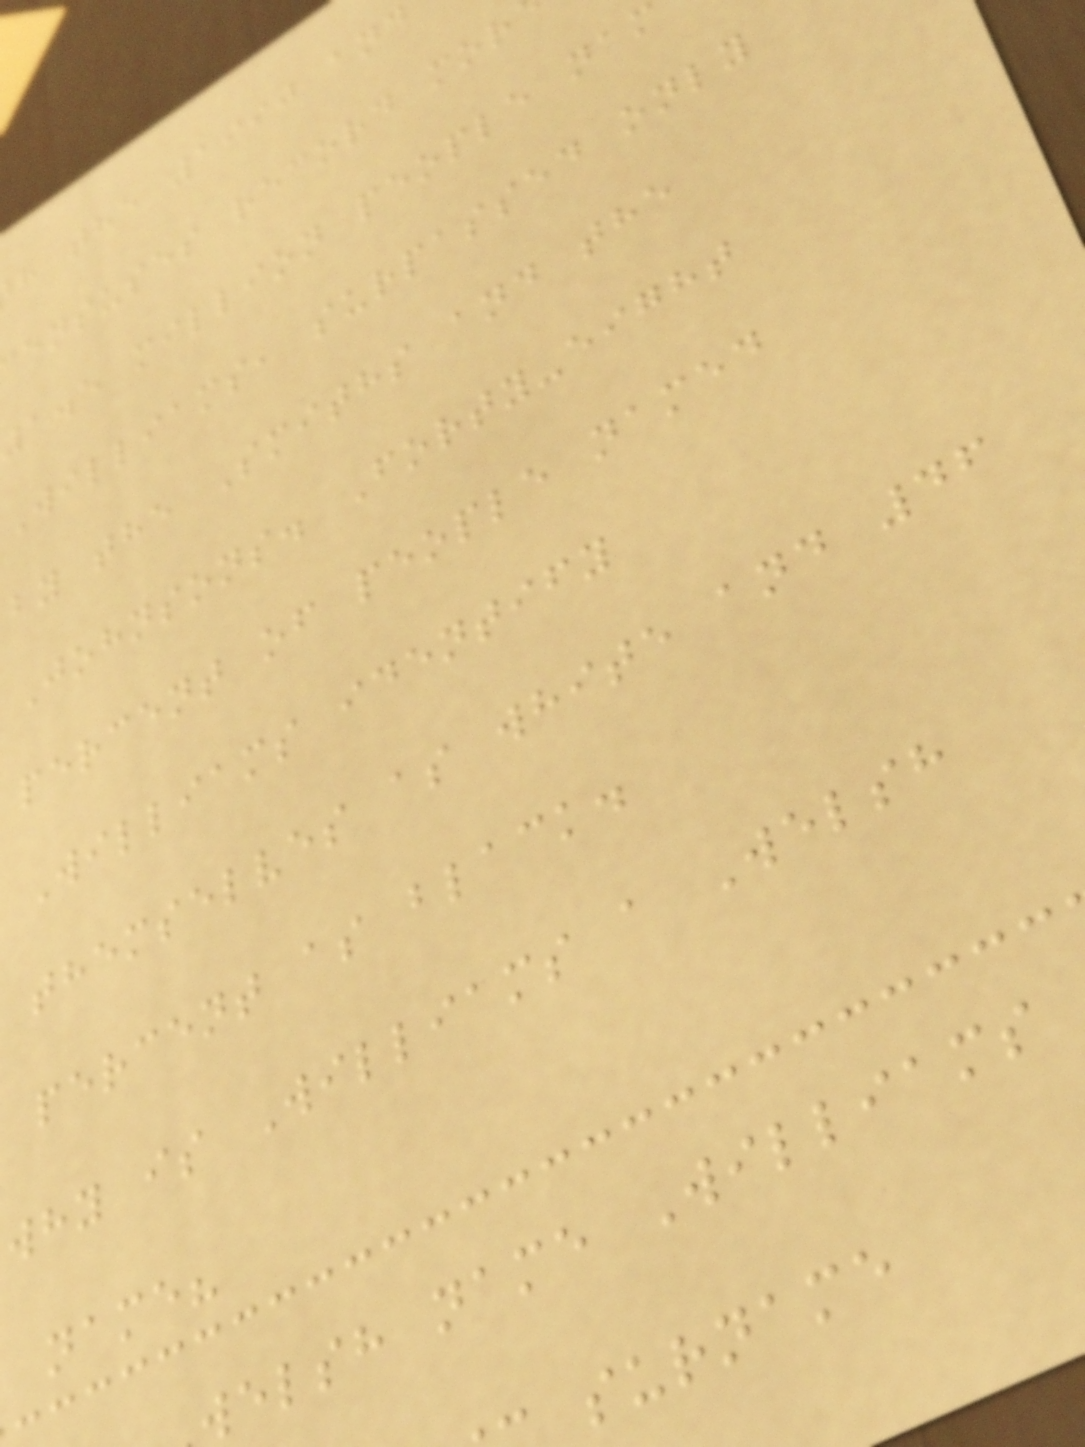h the 1990 and
ensuses record mor
1.5 million people nam
Williams, surpassed only
by the Smiths and the
Johnsons. Forty-eight
percent of people named
Williams identify
themselves as white and 46
percent as black.
why is Williams a Welsh
name?
welsh name Williams
surname
